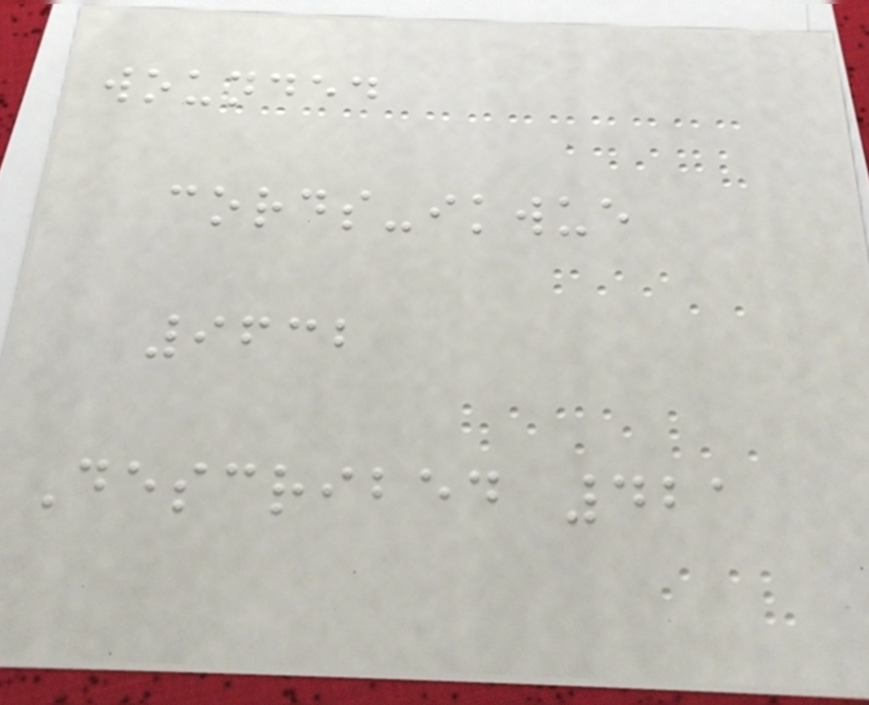wounded
cords-ikwue
9632
Described 421
